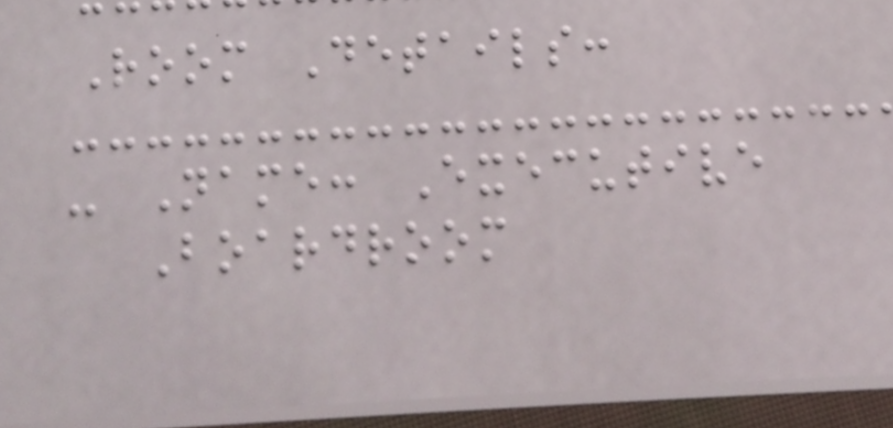Room Details:
- Name: Executive
Boardroom
